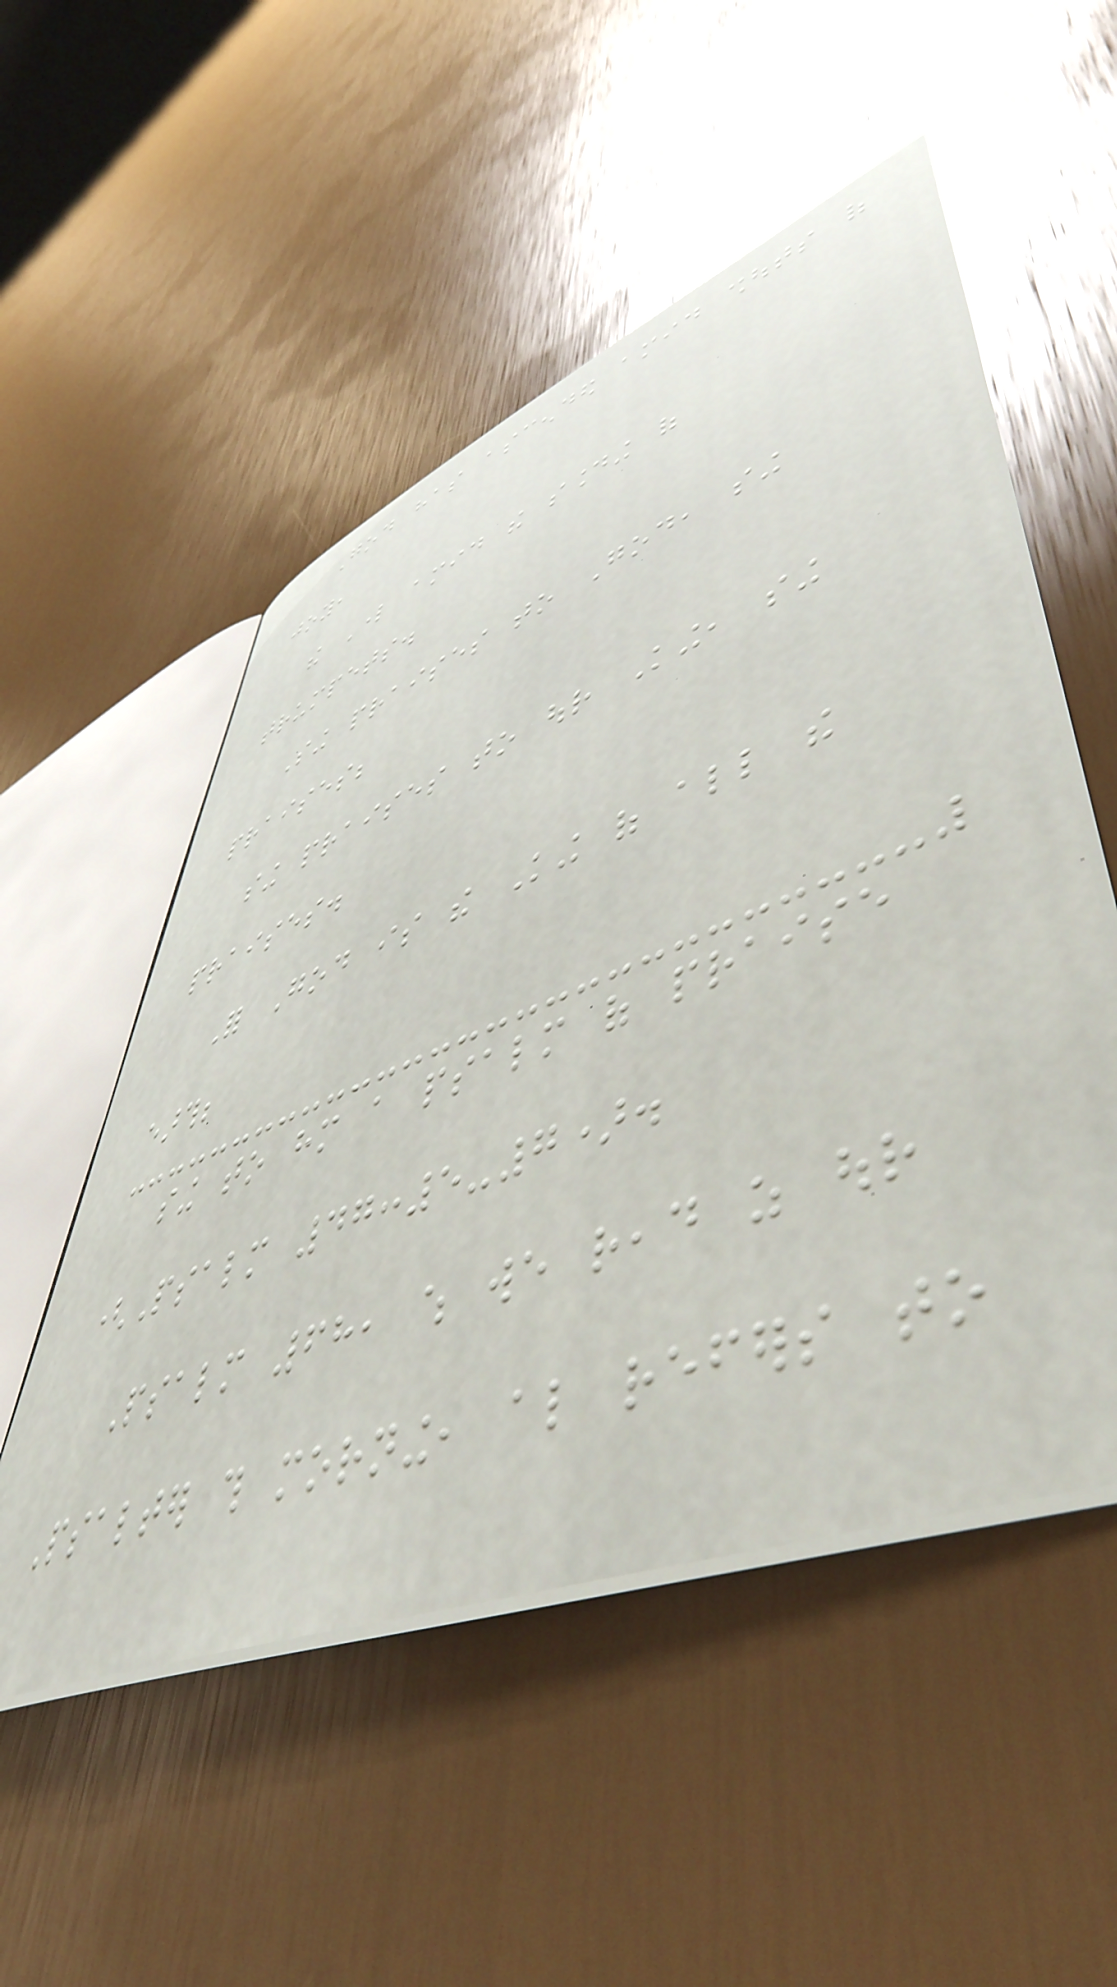God has ascended amid shouts of
joy,
the Lord amid the sounding of
trumpets.
Sing praises to God, sing
praises;
sing praises to our King, sing
praises.
For God is the King of all the
earth;
sing to him a psalm of praise
(Psalm 47:5-7).
Psalm 68, which we read as our
Psalter this morning, also refers to
